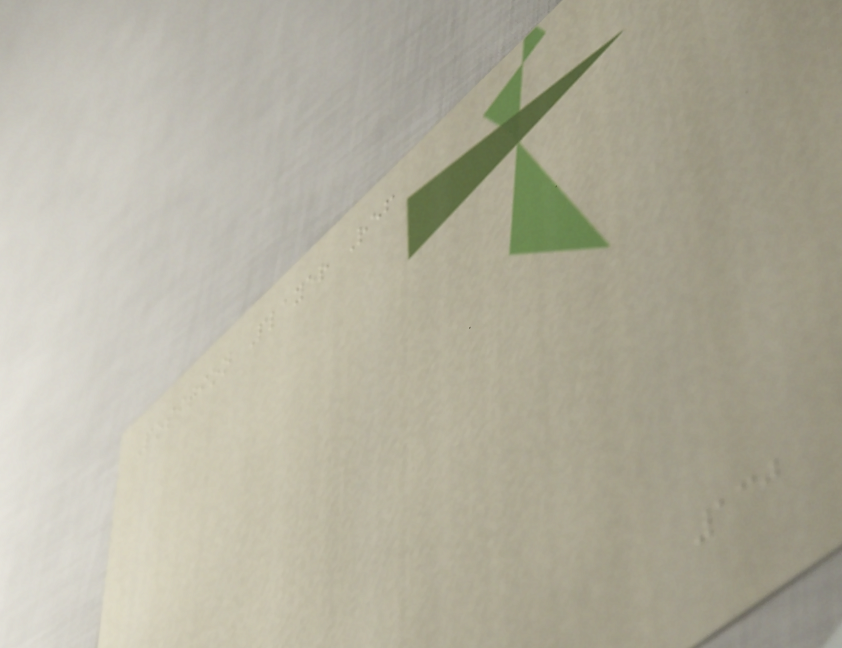Position Player Ref
130
